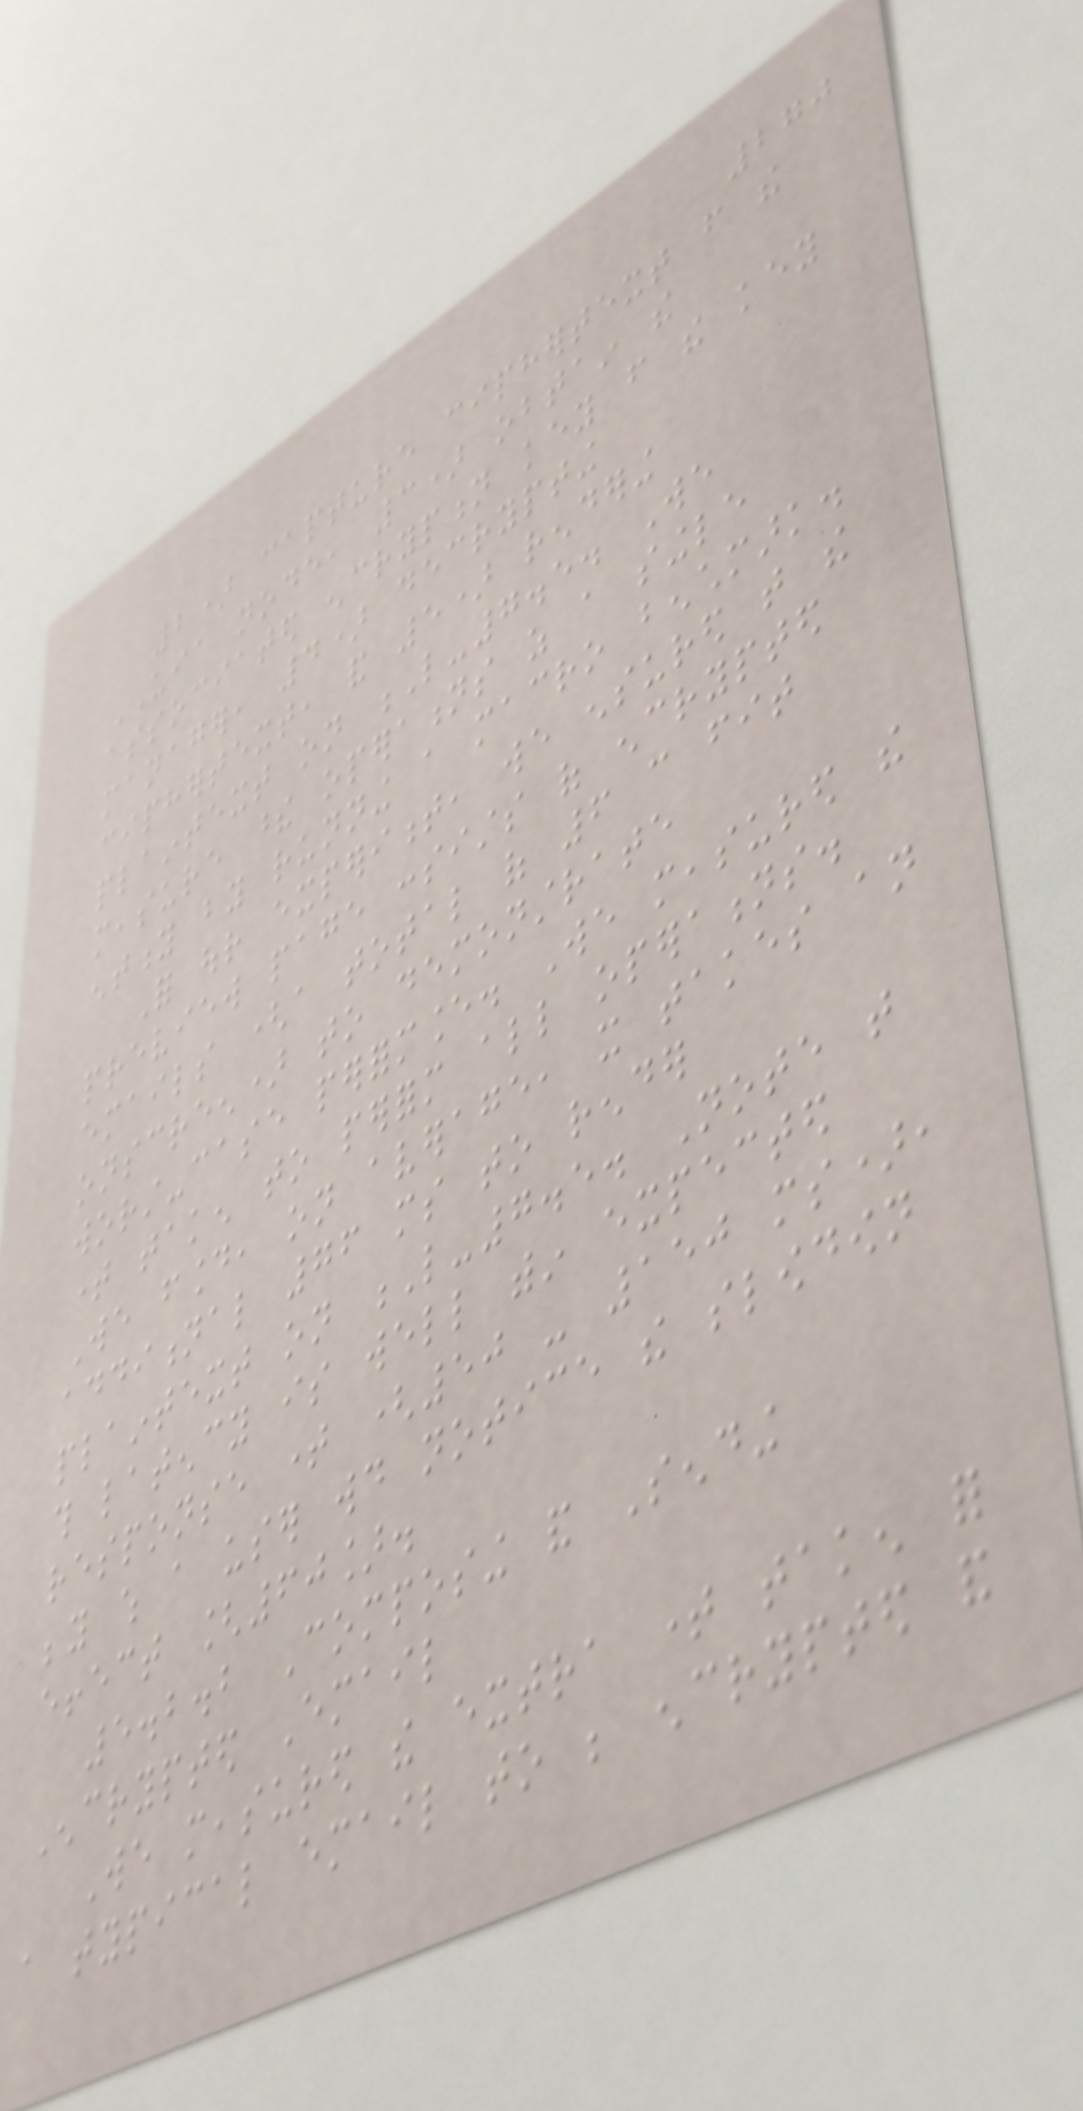270
2) capture ciphertext from the
UIA node, 3) obtain the
associated encryption key from the key
manager, 4) decrypting
ciphertext, and 5) rendering
plaintext on L-7.5. We
measure these operations as a single
entity by running a macro benchmark.
For our experiment, we ensured that the
preview page consists of encrypted
emails (a total of 6 can fit
onscreen) to demonstrate
worst-case performance. We measured the
time taken to perform all operations.
We found, on average, it takes an
additional 76 ms to render
plaintext on L-7.5. Note that
this latency is well within expected
response time (50 - 150 ms),
beyond which a user would notice the slowdown
effect [60].
5.2.2 Composing and Sending
Encrypted Email
We measured the extra time taken for
a typical email to be encrypted and
